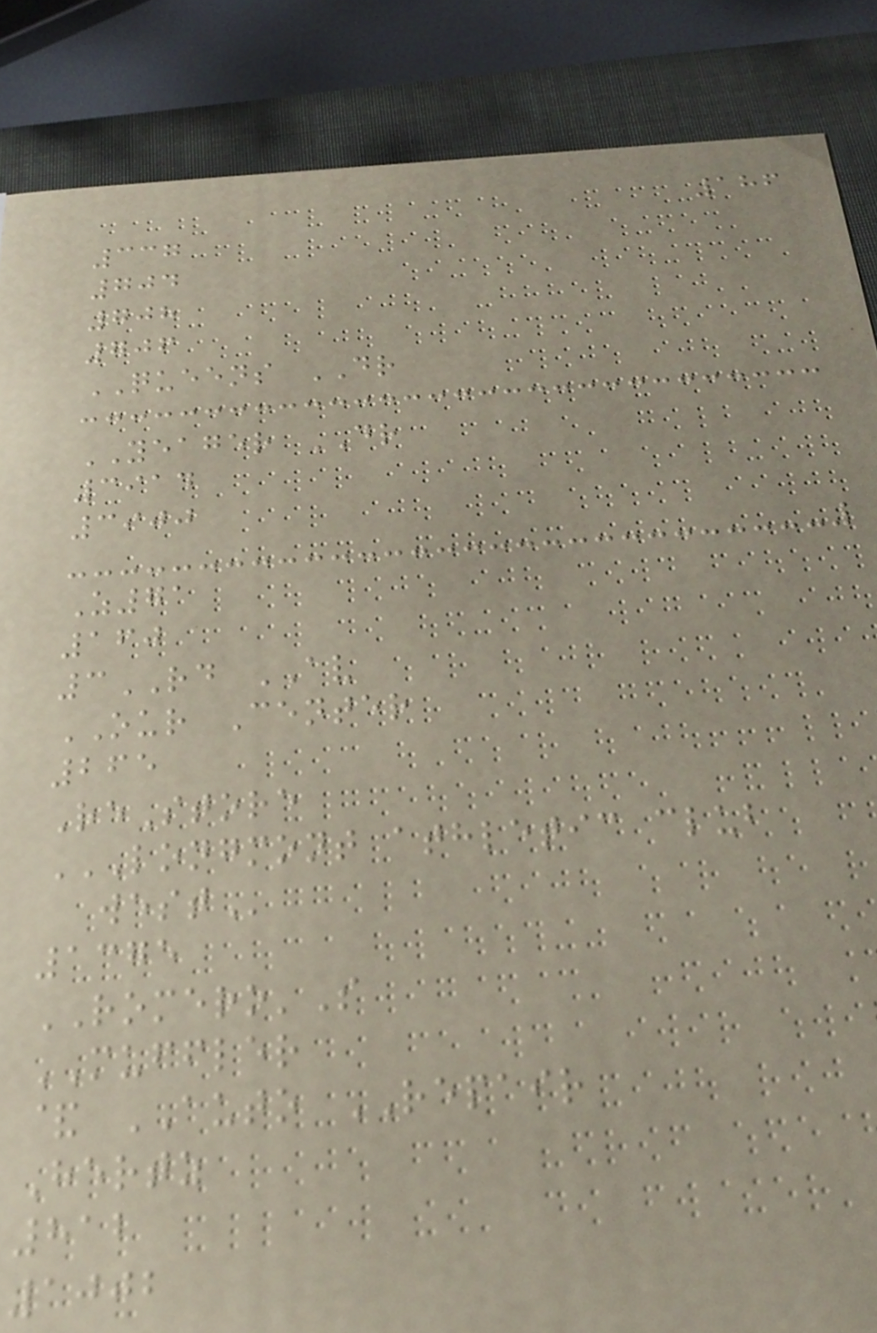186
337
704
708
706
QUEENS DR
YEAGER DR
3914
3900
Z71
160
3RD AV
OUR Center
265
ReStore
LONGMONT ATHLETIC CLUB
WEST
1375
ROMERO'S
MUFFLER
& AUTO REPAIR
Hertz
812
1002
